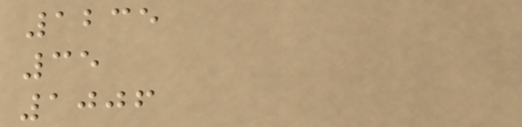1235
35
1006
